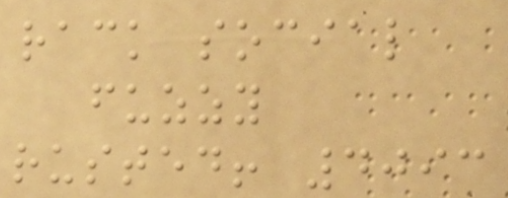rack social
fuzzy
rusted! 4093
